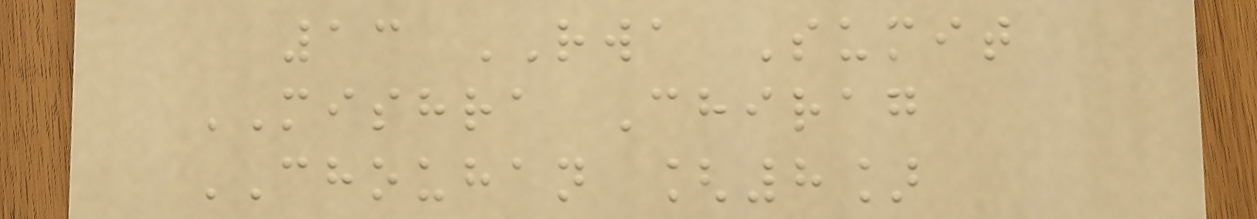13 RWA Sumit
MISHRA Chirag
CHOUHAN [8]
